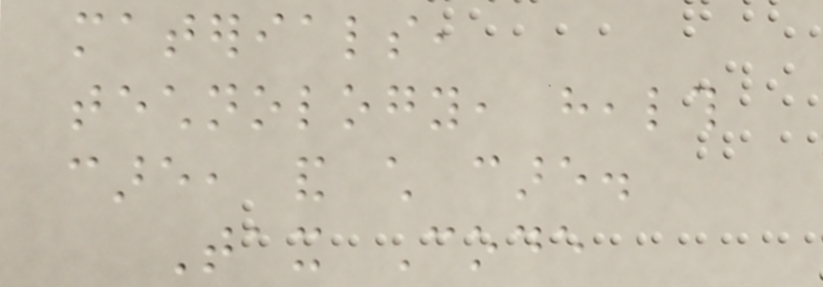materials,
technology, health
care, and child care.
Tax Code
